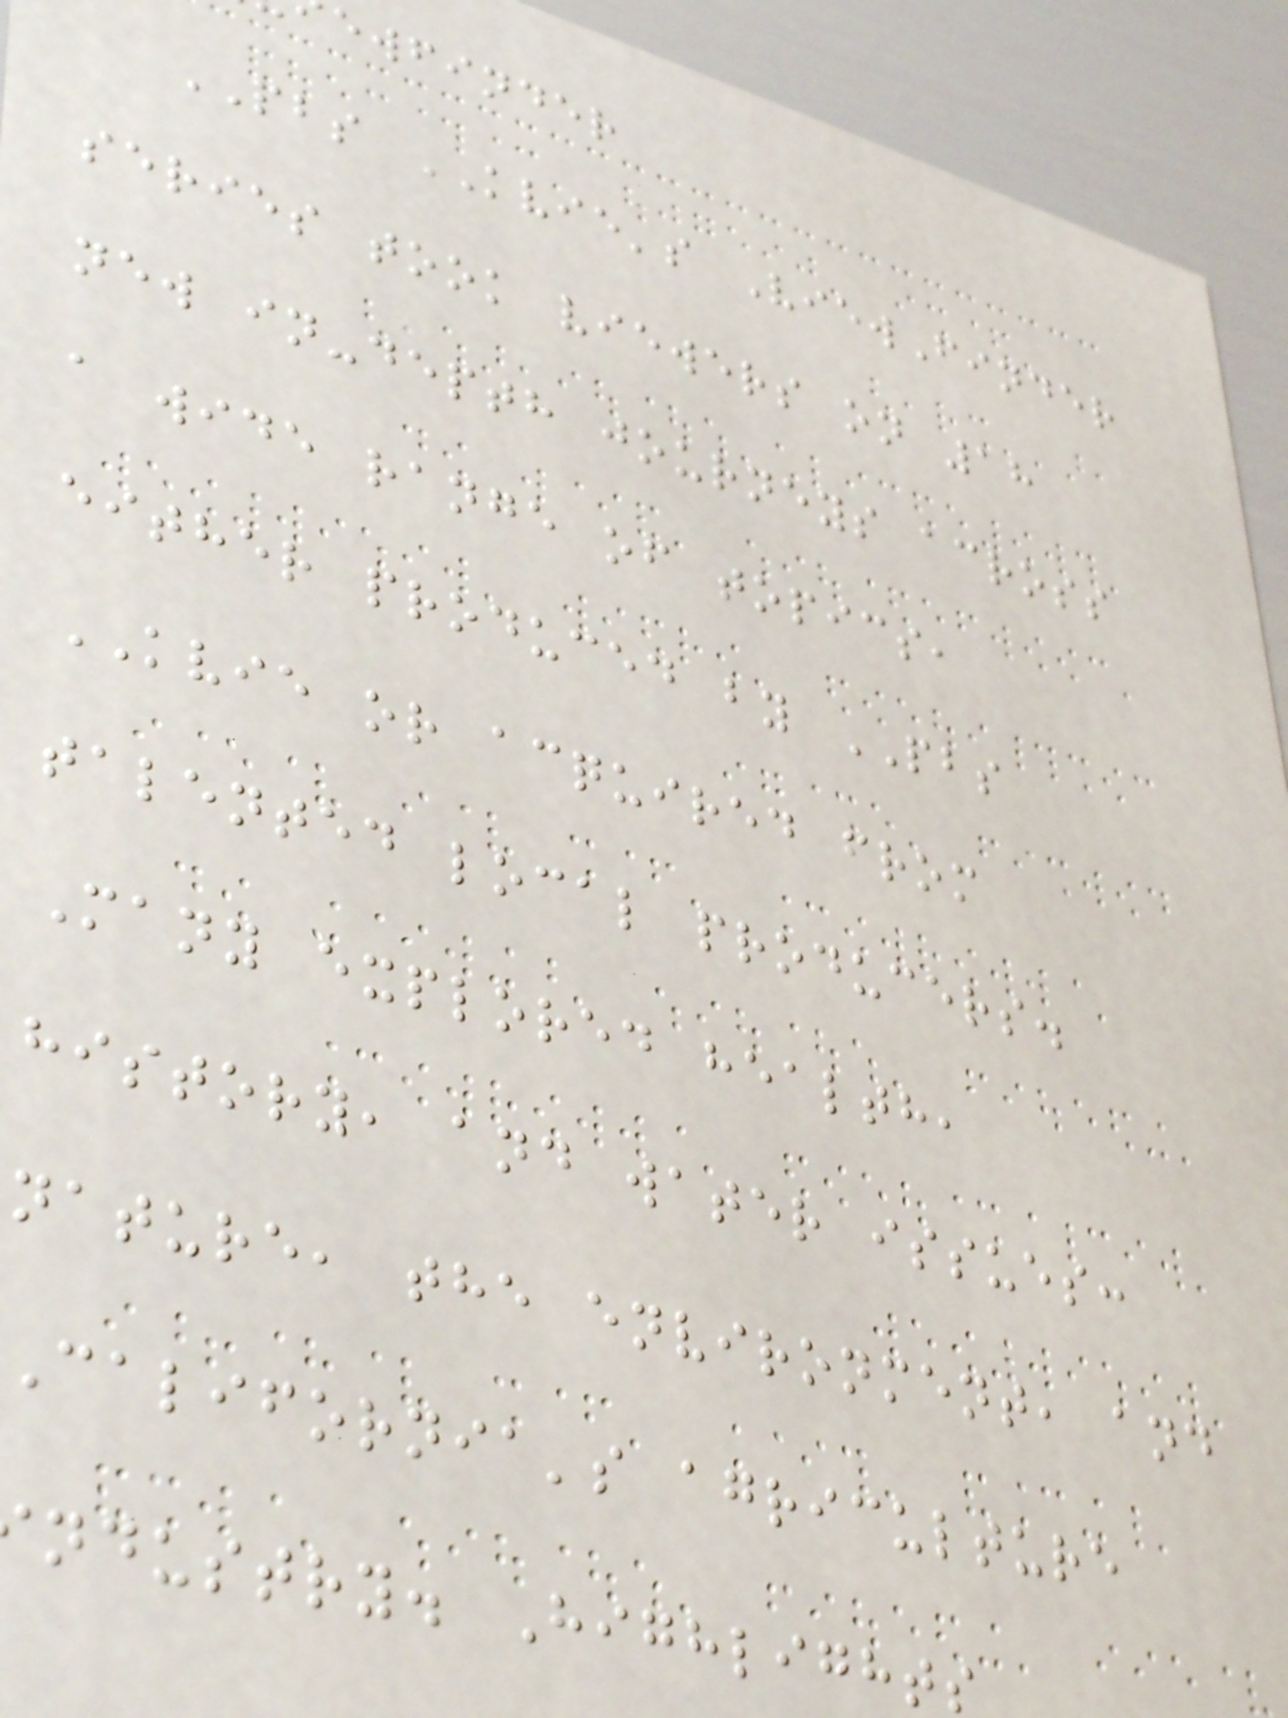ewfinder
PBS KVIE's ViewFinder
series took viewers on 18
new in-depth journeys across
a wide range of topics,
either produced by PBS
KVIE or acquired from
talented local producers.
Many explored health,
history, and water issues:
nature, the environment, and
California's agriculture
ndustry. Highlights
